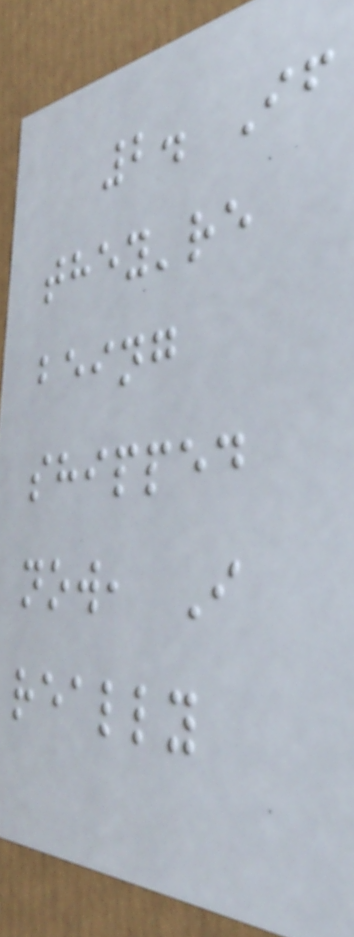2. If
they're
being
shipped
now, I
really
